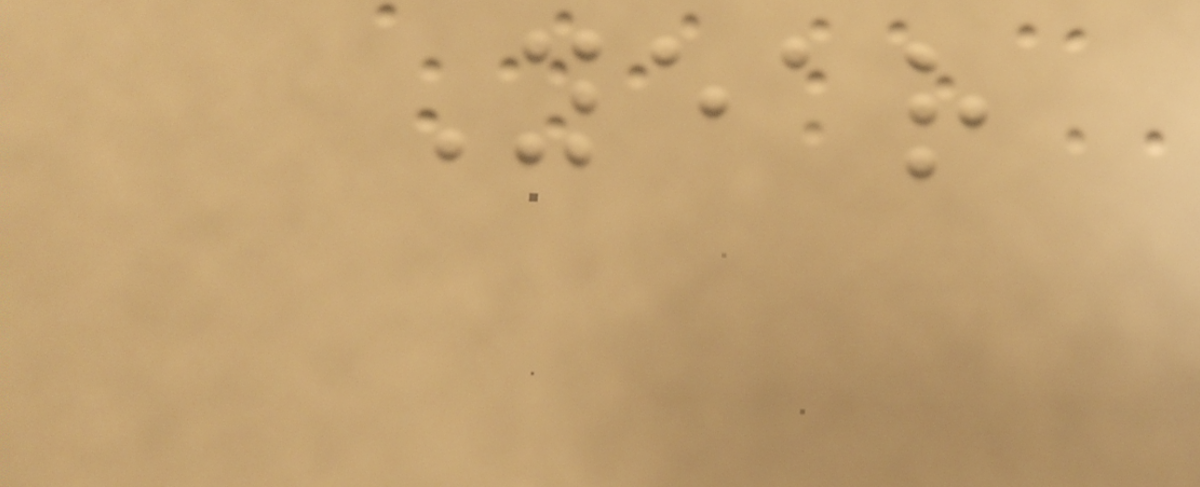Year
